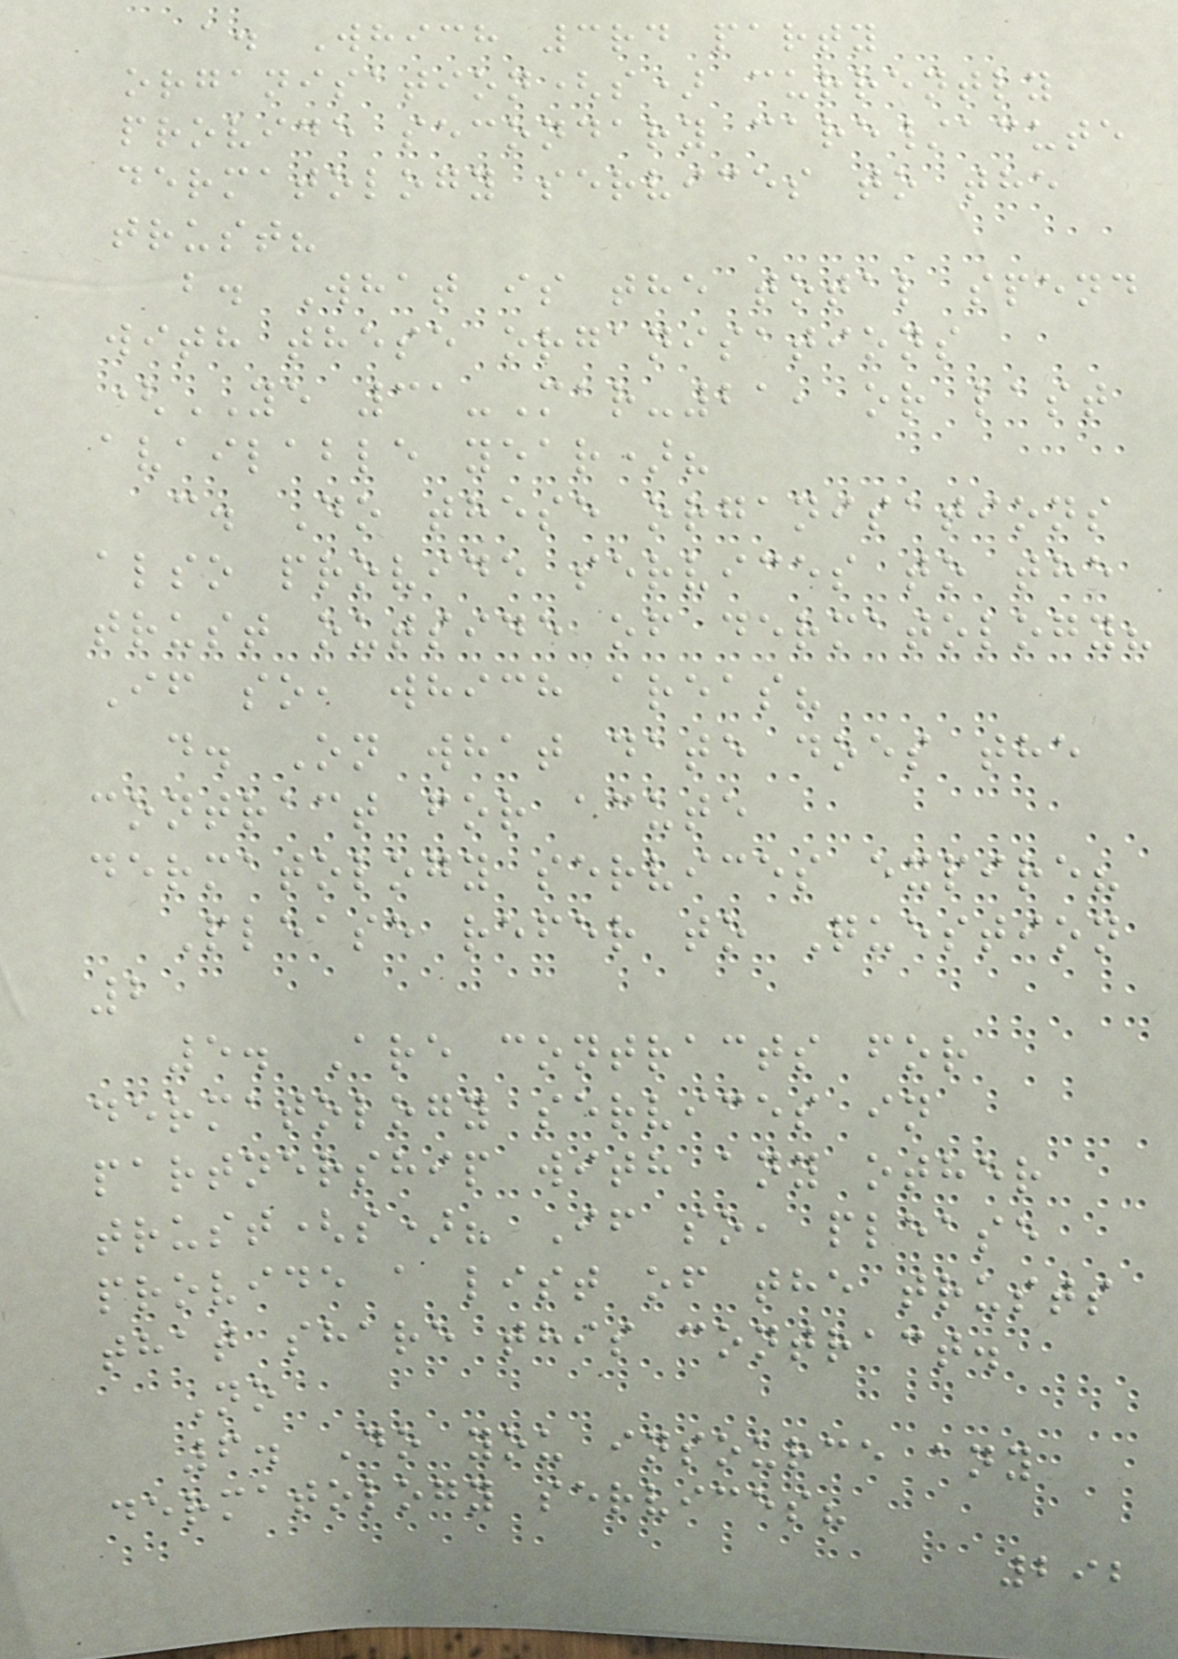a. Which 3rd party
organisation(s) currently
provide secondary care/acute
dermatology services to the
trust?
b. What is the total spend
with these organisations
(YE 31-Mar-21, or last
available year)?
c. Do these organisations
also provide services to the
trust outside of dermatology?
If so, which areas?
d. On what date does the
contract for acute
dermatology services expire?
Please refer to Question
2
5. Are contracts for
dermatology services in
partnership with any other
trust(s)? If so, please
provide a list of the trusts
that share this contract.
No
6. Do you insource any
dermatology services?
292
